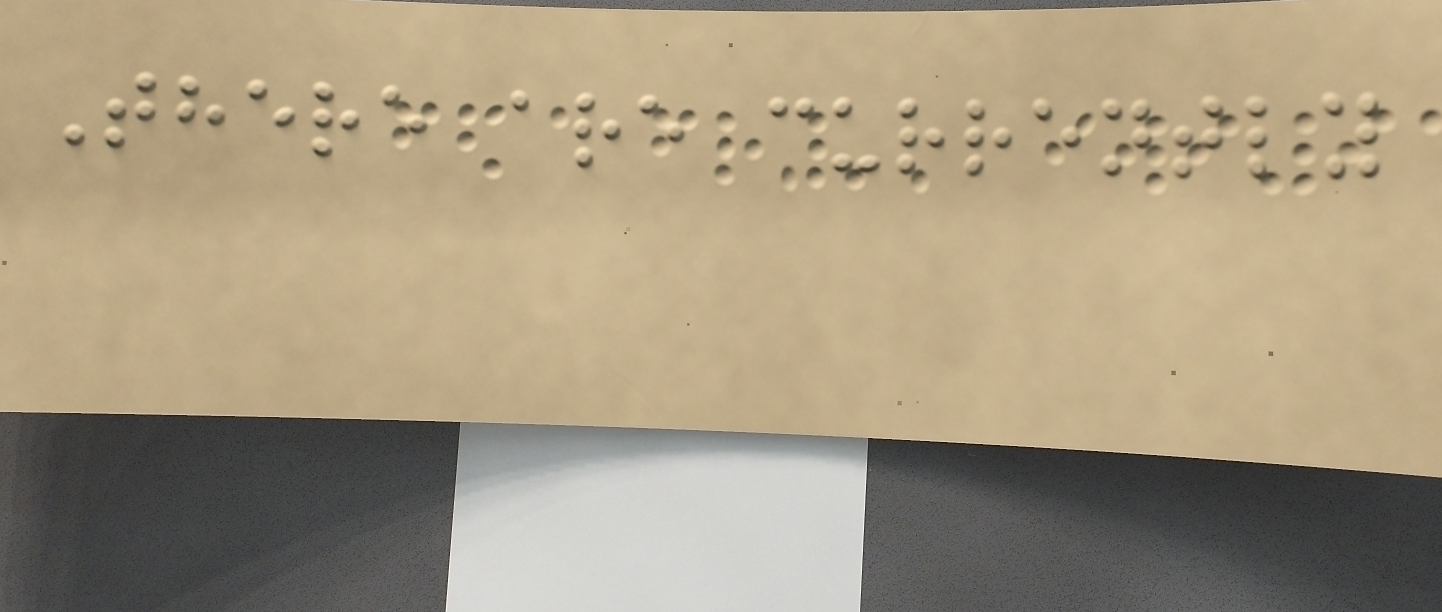There are currently
